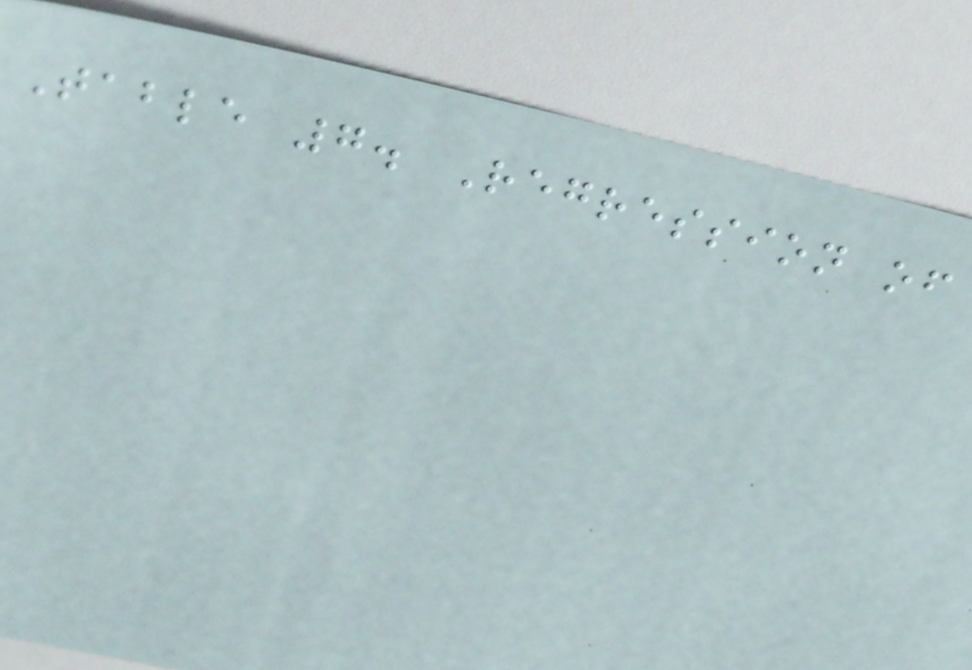Table 7. Regression of
